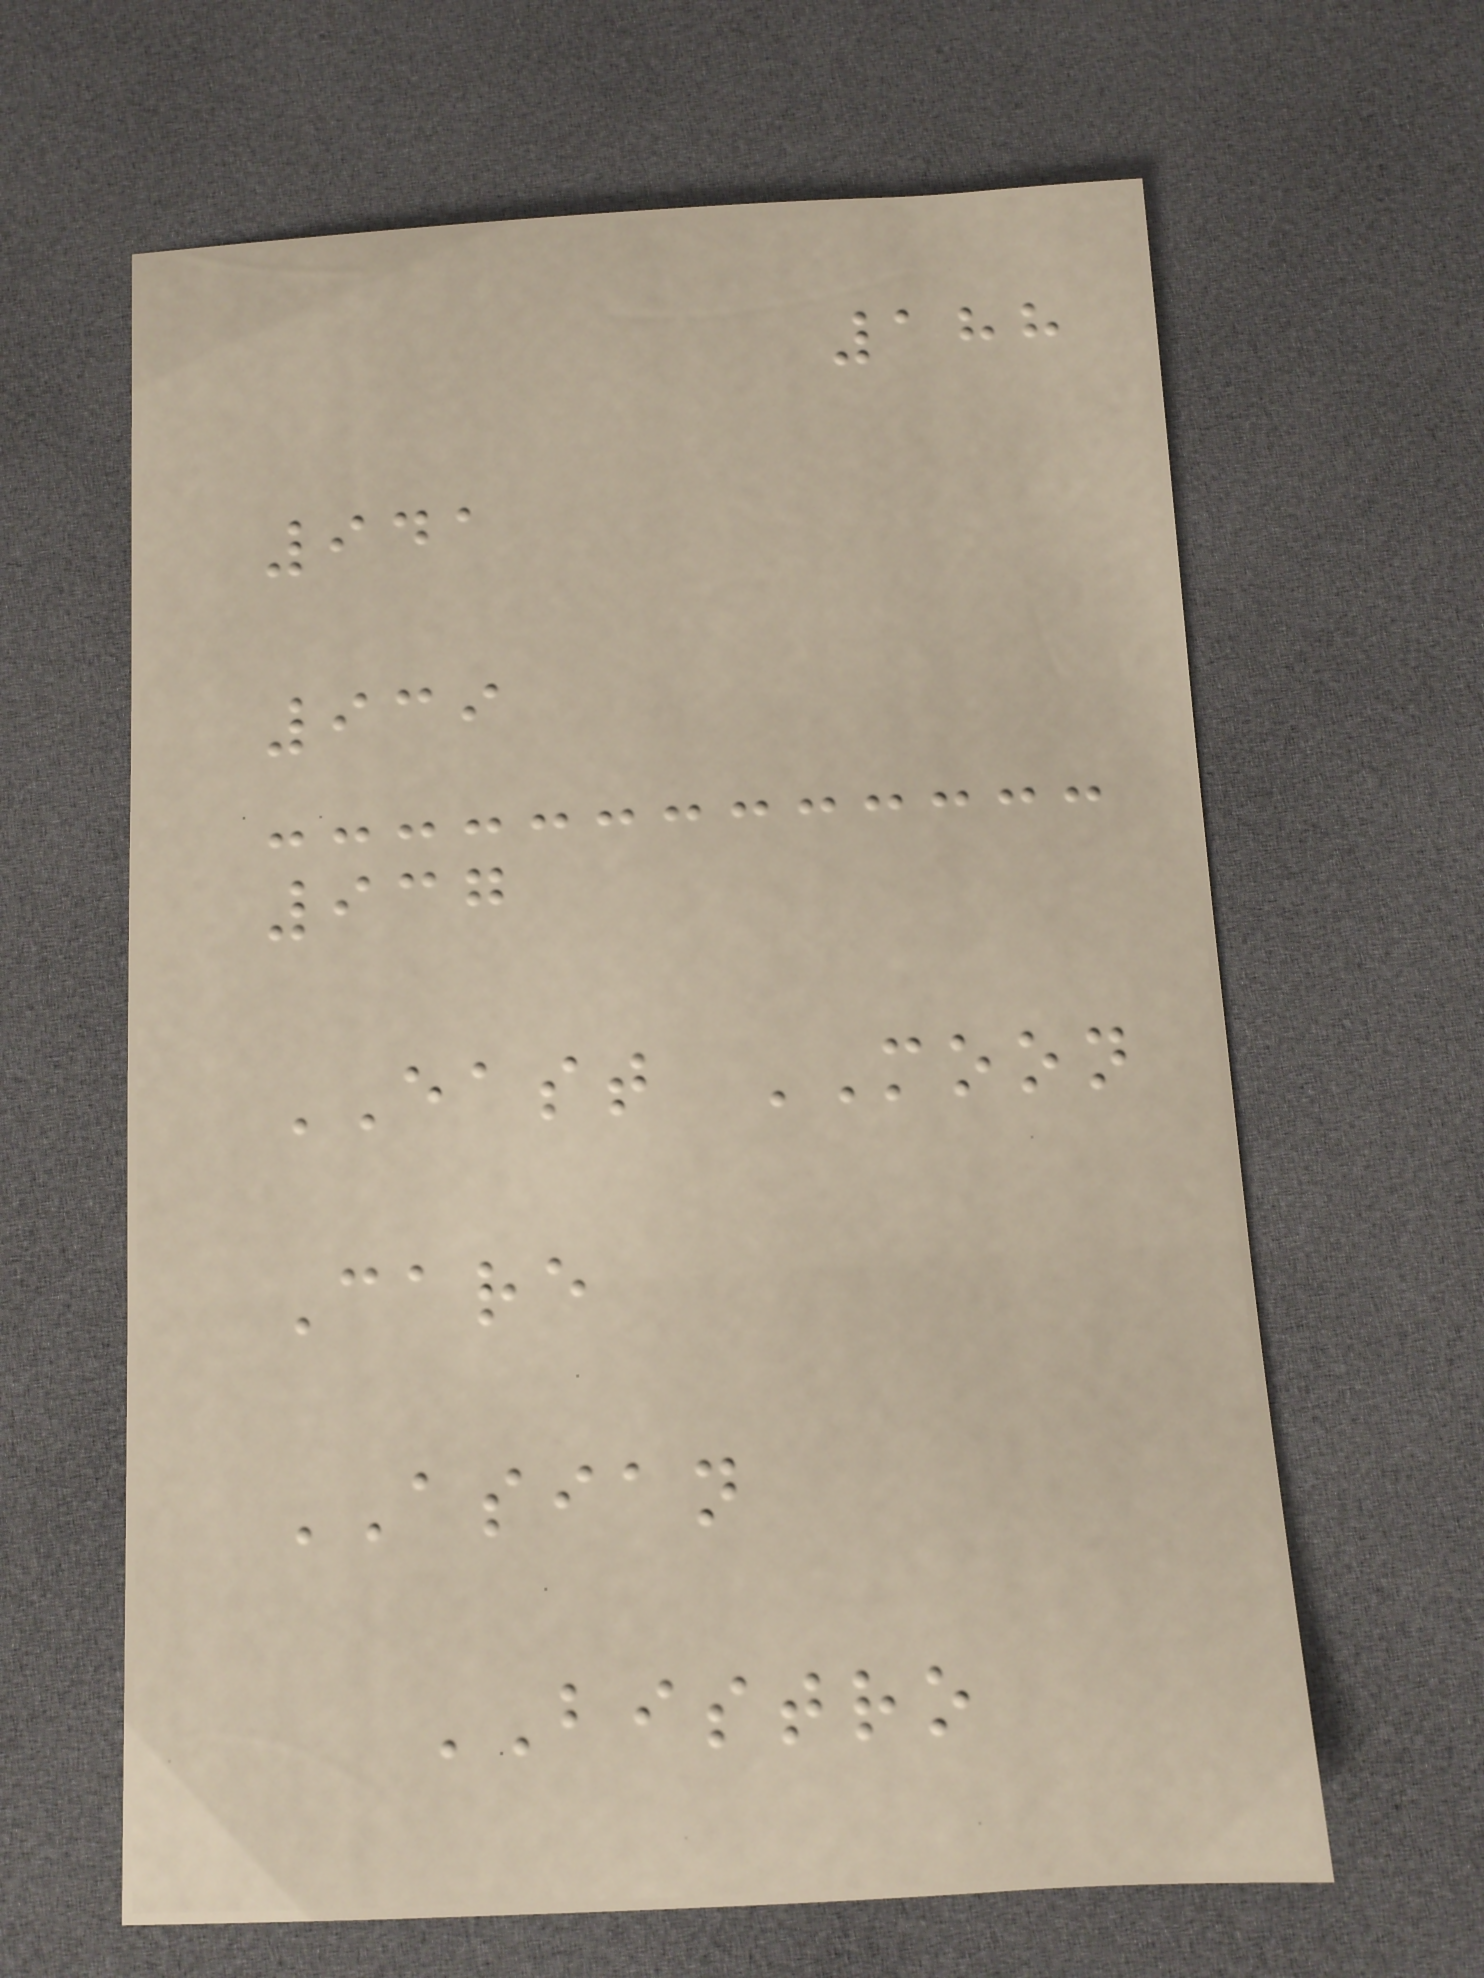188
941
939
937
EAST MOON
Care
ASIAN
BISTRO
